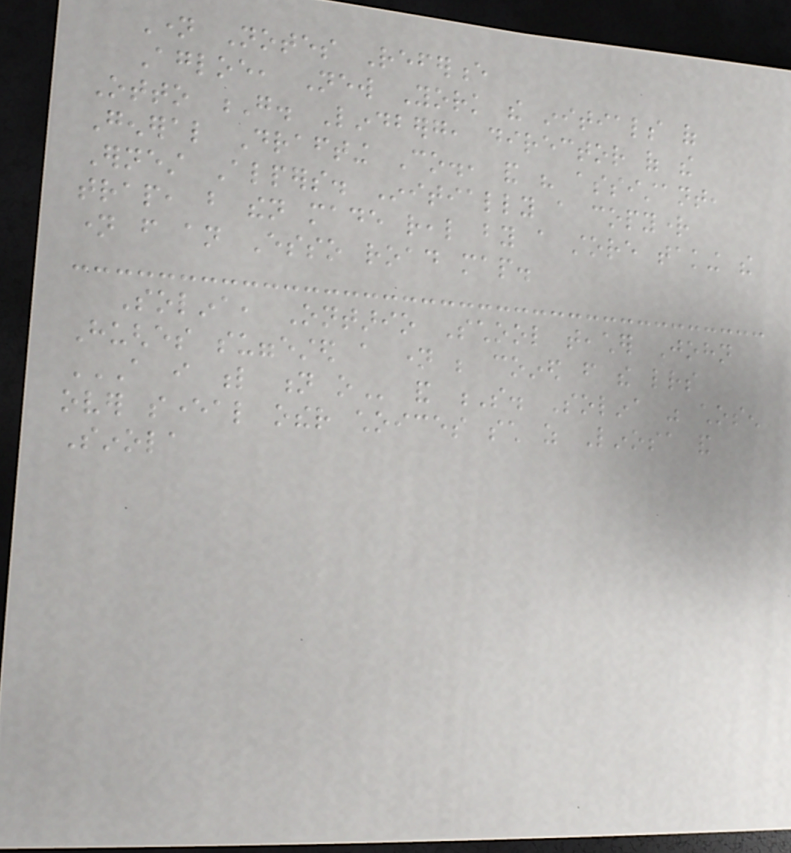Name Notes Reference
Agloe, New York the initials of
Otto G. Lindberg, director of the
General Drafting Co., and his assistant,
Ernest Alpers. Initially a copyright
trap, but then made real by a store taking the
name from an Esso road map.
Solina, Ontario School teacher John
Hughes suggested a name be coined from the letters
A I L N O and S. Solina was chosen
over several other choices such as Linosa and
Sinola
